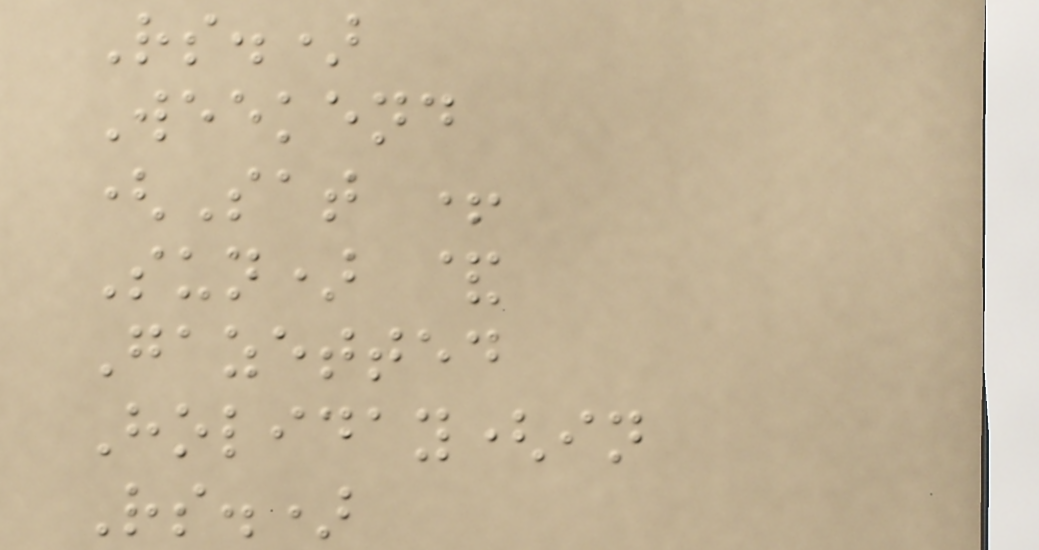Rs.)
Weekend
(Sat +
Sun) &
Gazetted
Holiday(in
Rs.)
